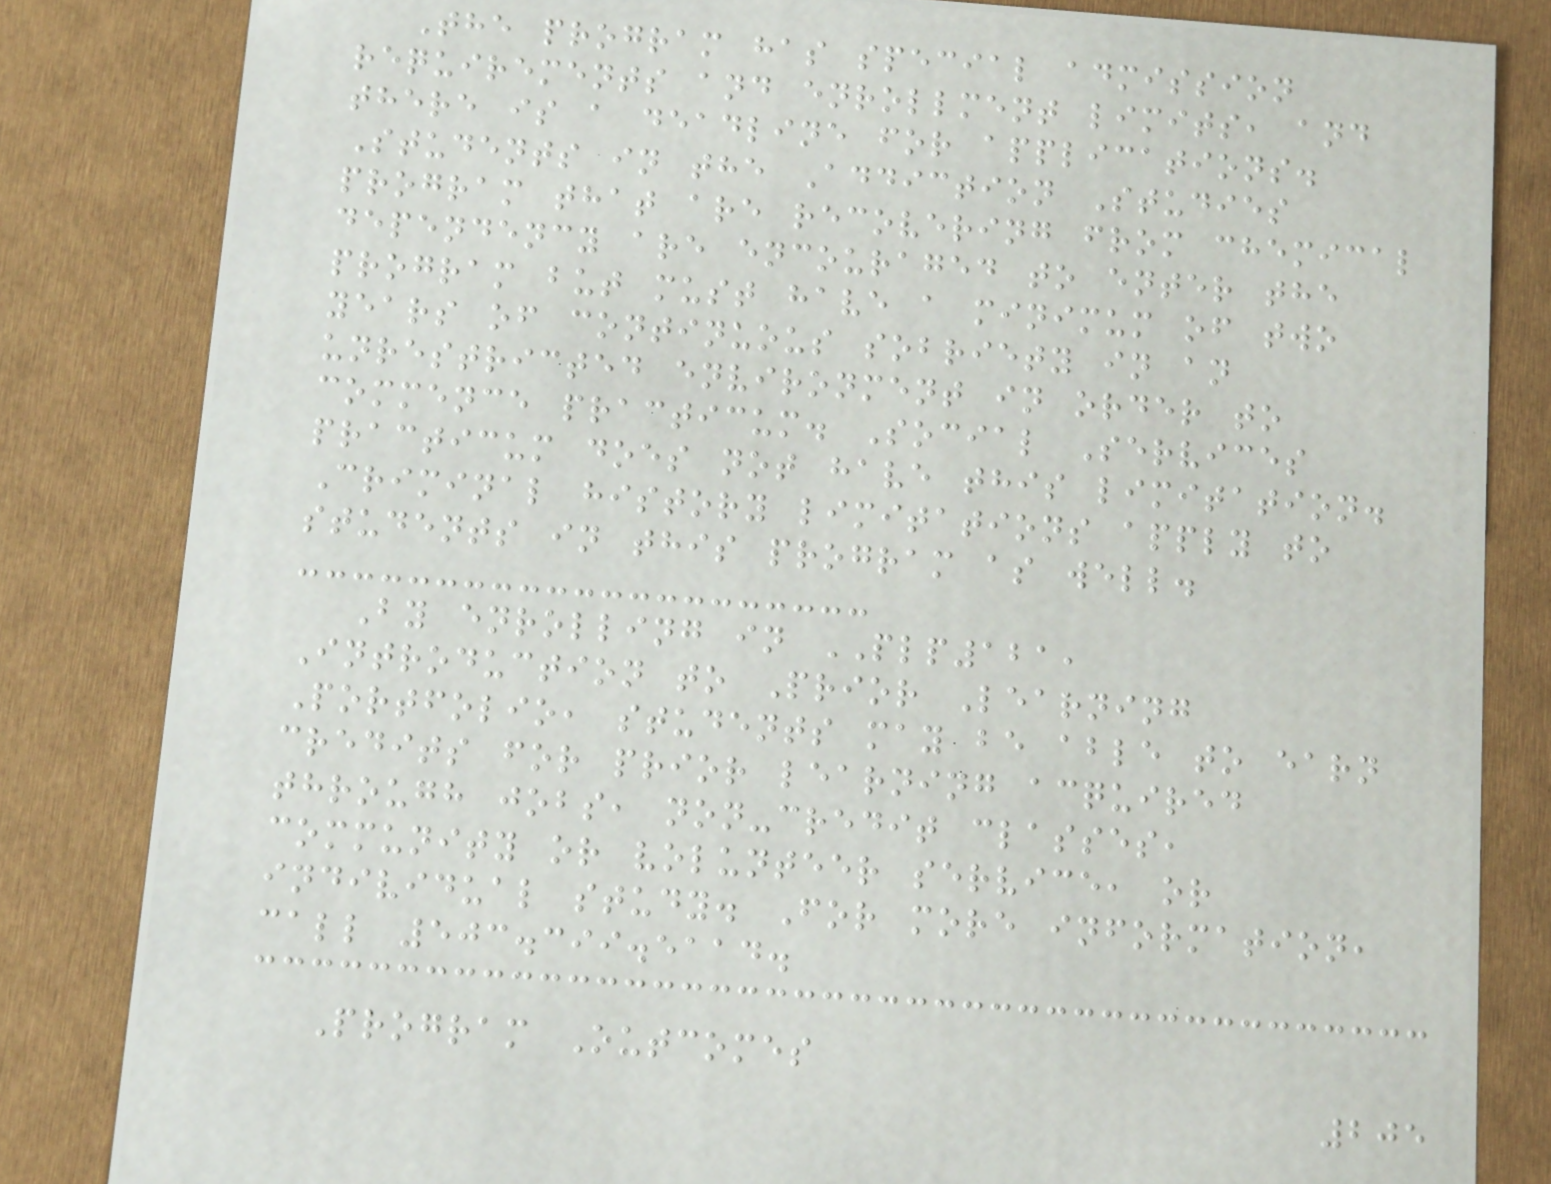The program has special admission
requirements and enrollment limits, and
there is a deadline for applications.
Students in the Addiction Studies
program that are recovering from chemical
dependency are encouraged to enter the
program but must have a minimum of two
years of continuous sobriety in an
unrestricted environment in order to
commence practicum. Social Services
practicum does not have this limitation.
Criminal history limitations apply to
students in this program as well.
By enrolling in PLP121,
Introduction to Prior Learning
Portfolio, students may be able to earn
credits for prior learning acquired
through jobs, non-credit classes,
community or volunteer service, or
individual study. For more information,
call 503.399.5114.
Program Outcomes
205
